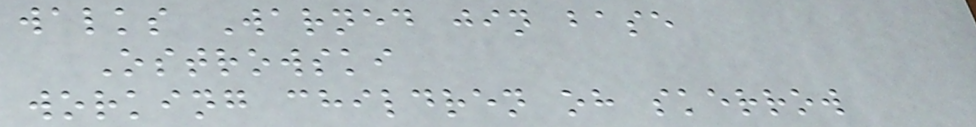walks Warned jin base
Ostrowski
working children oh skerrow
